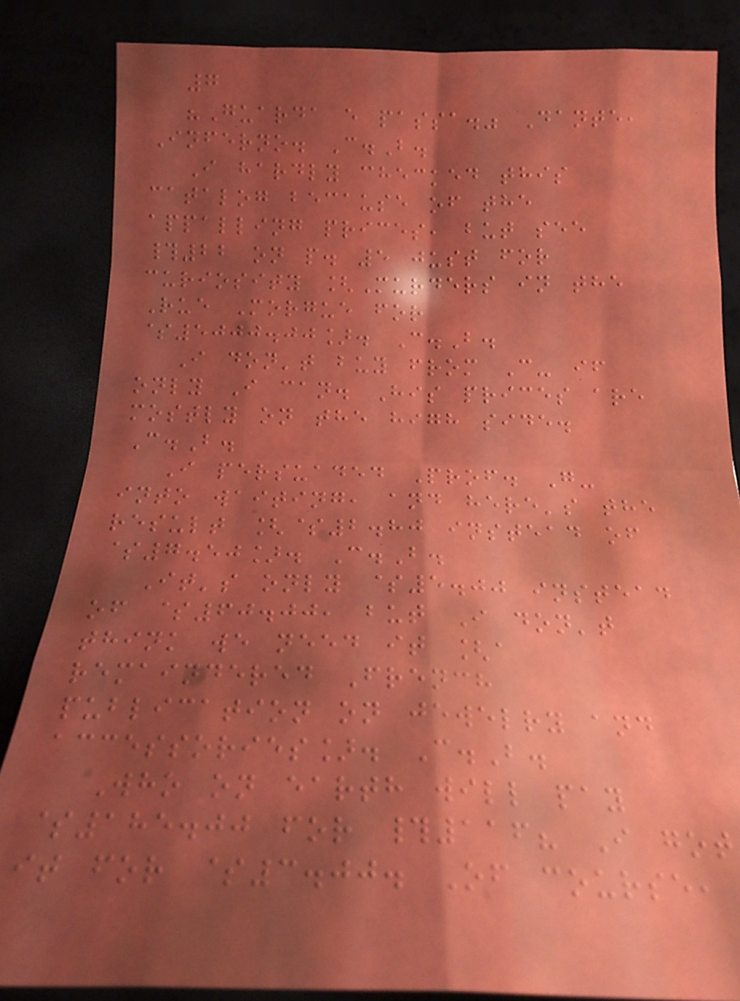7
"Guarda e passa." Dante,
Inferno. C.B.
I hardly checked this
catalog because of the
appalling prices, but see
#22 on p. 5 just for
curiosity [Murders in the
Rue Morgue for
$5000.00]. C.B.
I don't buy from C- if
only I can. His prices are
mostly on the high side.
C.B.
I persuaded Prof. G-
into waiting, and here's the
result [$2.80 instead of
$7.50]. C.B.
It's only $5.00 instead
of $60.00, but I don't
think we need it [a
remaindered French
publication on jewelry and
accessories]. C.B.
Who on earth will pay
$185.00 for #116? I got
it for $3.00. Of course,
